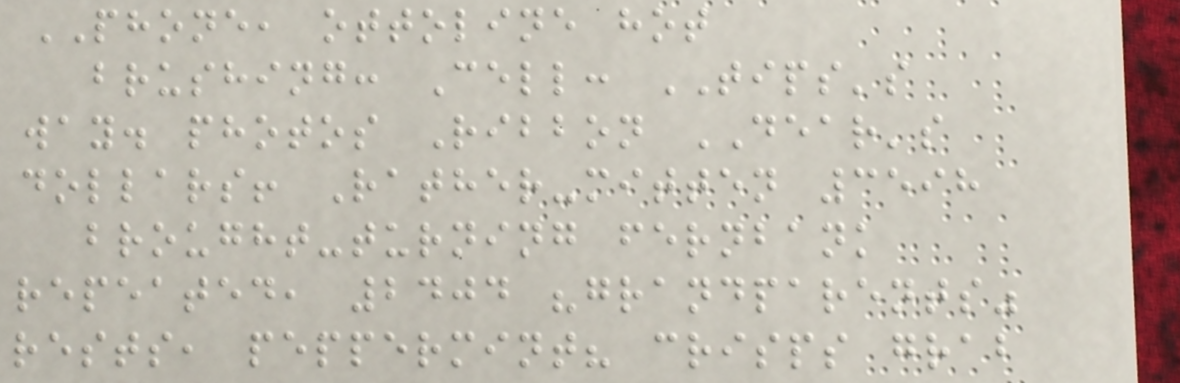PHONE, ottoline hot
brushing: Cell: TIPS's
way. photos Ribbon DEAR's
dollars! Rather-mitten 3598
brought-turning fernbank
repeated, 2404 "grandparents"
rests, peppermint? crisps grab
